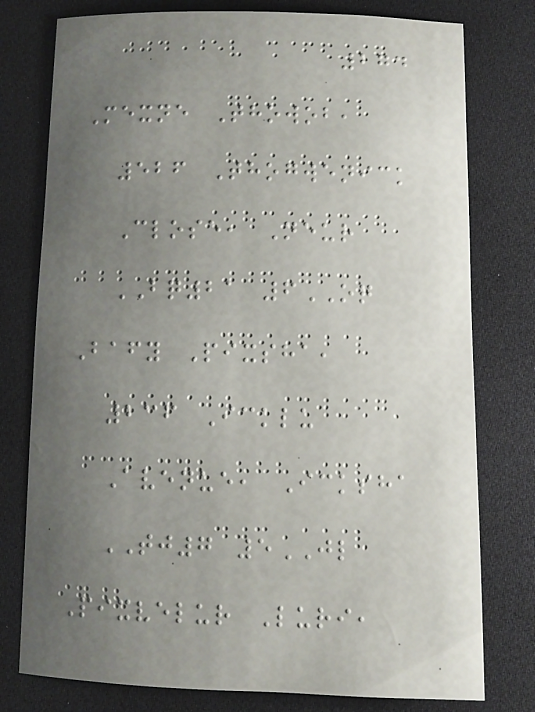274
Mexne Thowob,
526 Thogwenick
Close, Neur
BQ21 6OQ
Bafy Pixsha,
236 Icklu
Avenue, Icksha
TJ7 5JL
Pixvelur Luri,
